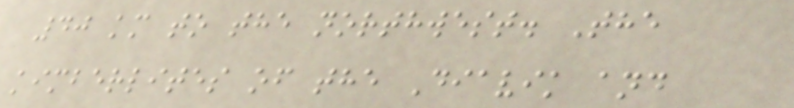40 km to the northwest. The
kimberlites of the Diavik and
